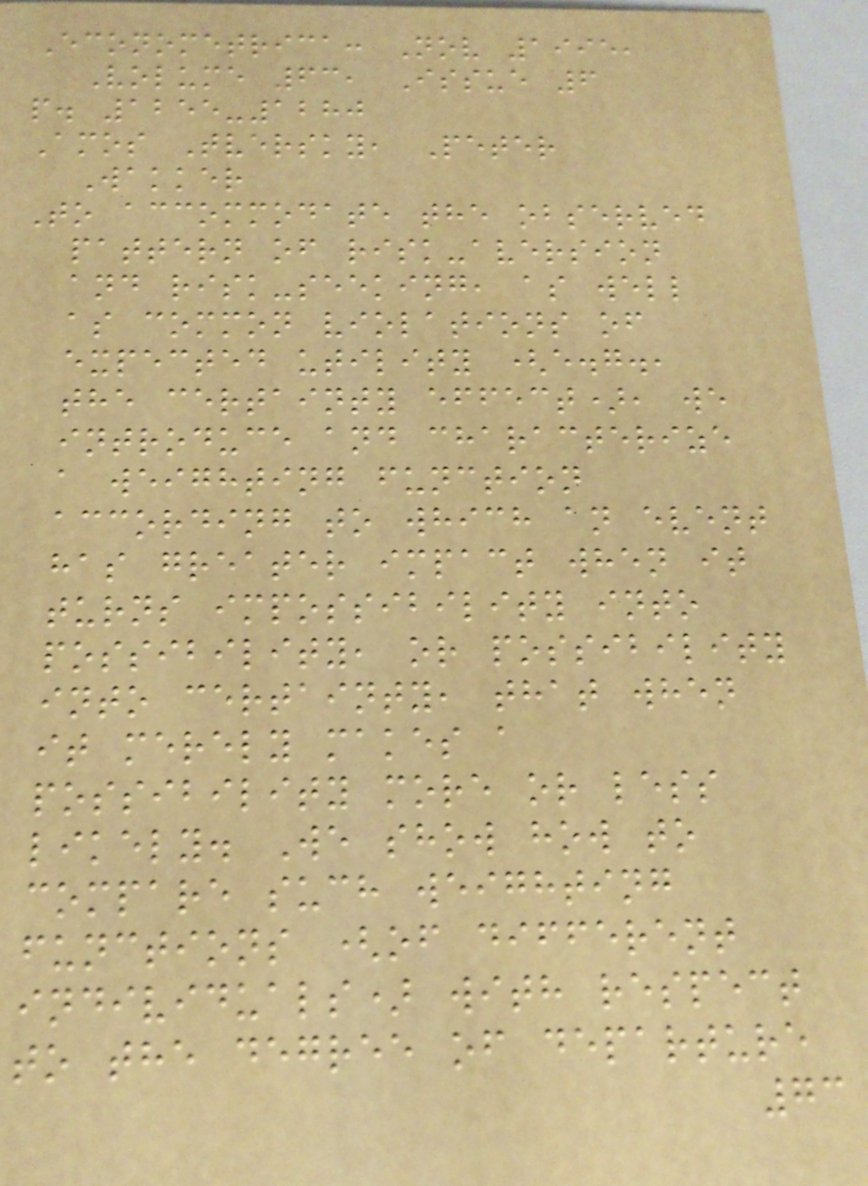Econometrica: Nov 1995,
Volume 63, Issue 6
p. 1255-1280
Amos Tversky, Peter
Wakker
To accommodate the observed
pattern of risk-aversion
and risk-seeking, as well
as common violations of
expected utility (e.g.,
the certainty effect), we
introduce and characterize
a weighting function
according to which an event
has greater impact when it
turns impossibility into
possibility, or possibility
into certainty, that when
it merely makes a
possibility more or less
likely. We show how to
compare such weighting
functions (of different
individuals) with respect
to the degree of departure
73
